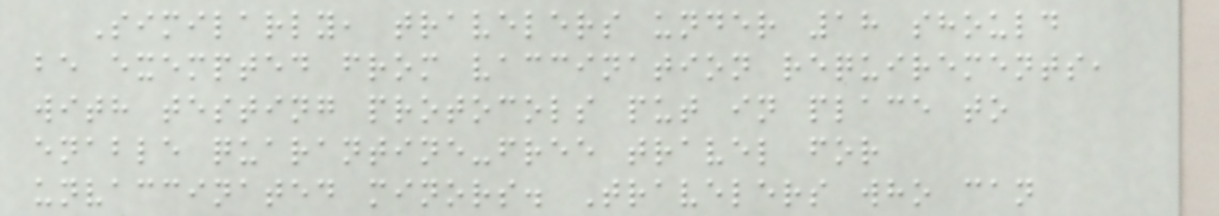Similarly, travelers under 18 should
be exempted from vaccination requirements,
with testing protocols put in place to
enable quarantine-free travel for
unvaccinated minors. Travelers who can
